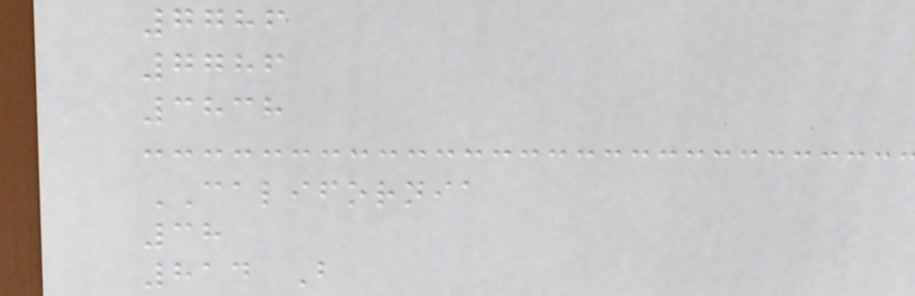7786
7786
3838
CALIFORNIA
38
814 B
